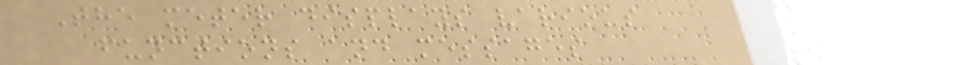The meter displays various
functions and messages
